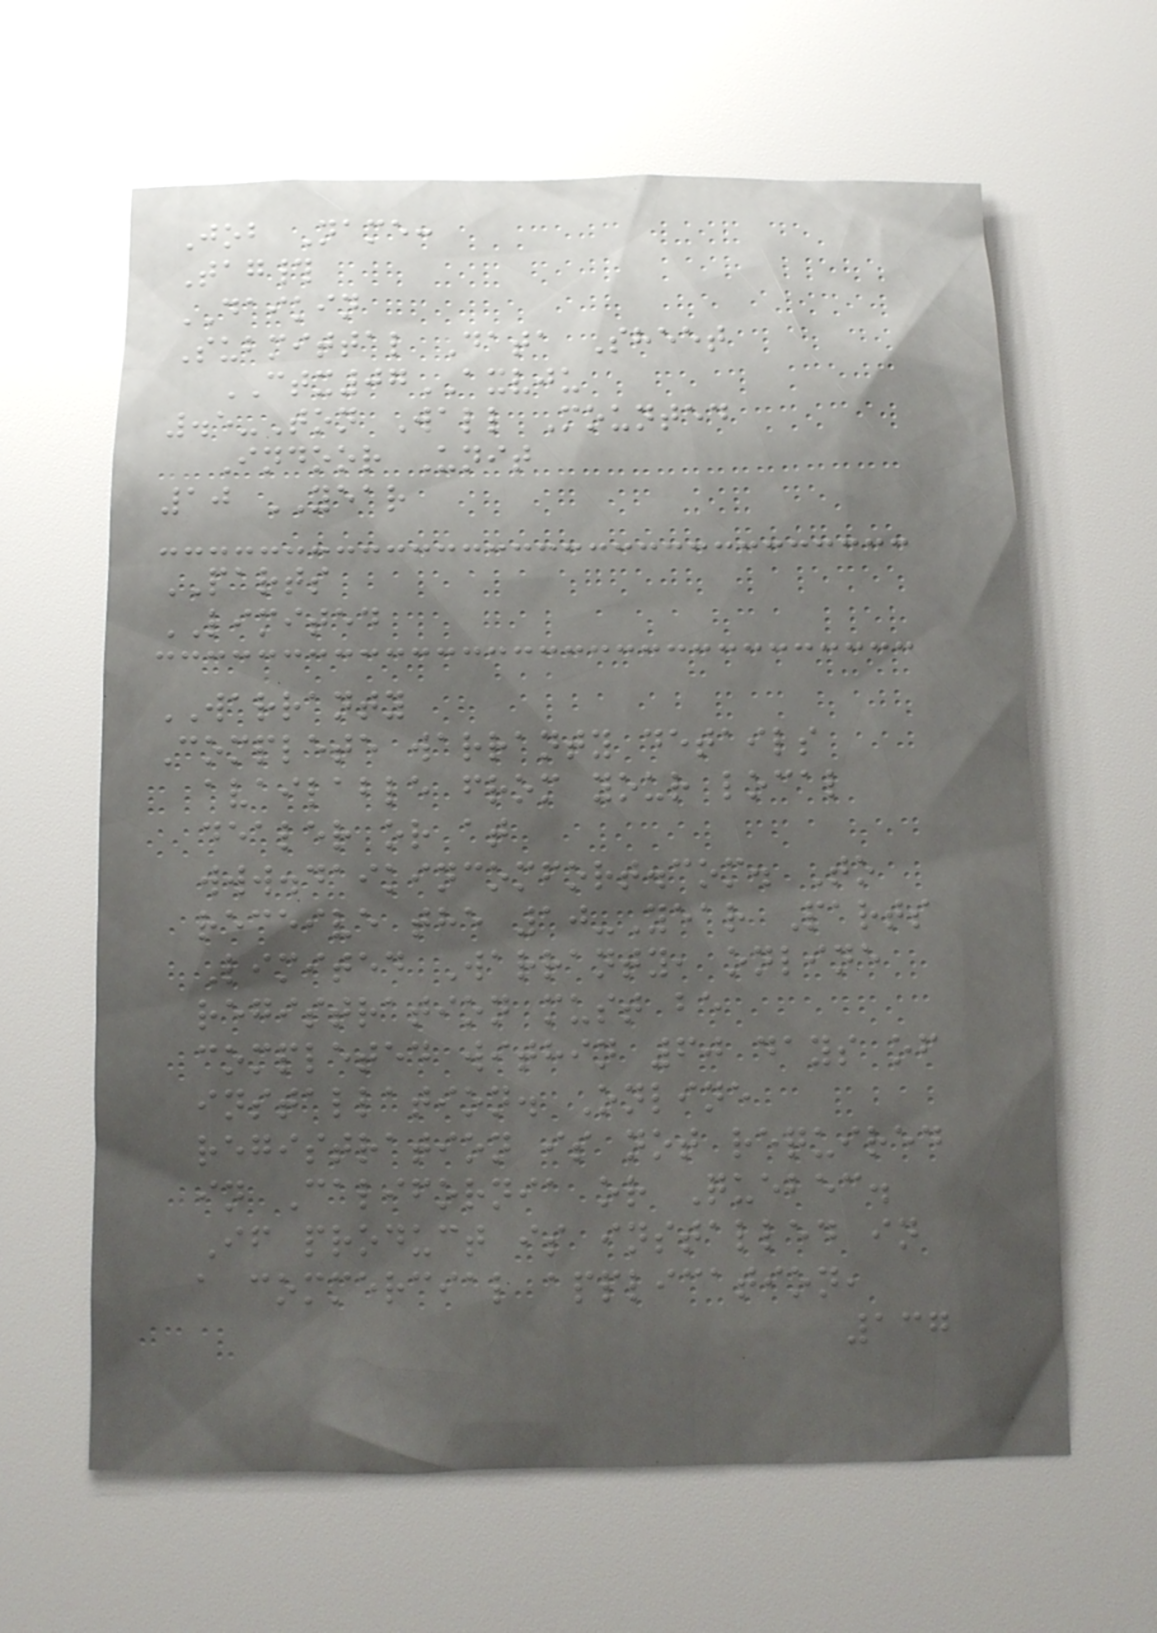Job Name:
Tag#
DAIKIN
Submittal Data Sheet
CTX07AXVJU
.5-Ton Wall Mounted
Indoor Unit
10 YEAR
PARTS
LIMITED
WARRANTY
Complete warranty details
available from your local
dealer or at
www.daikincomfort.com. To
receive the 10-Year Parts
Limited Warranty, online
registration must be
completed within 60 days of
installation. Online
registration is not required
in California or Quebec.
If product is installed in
a commercial application,
137
